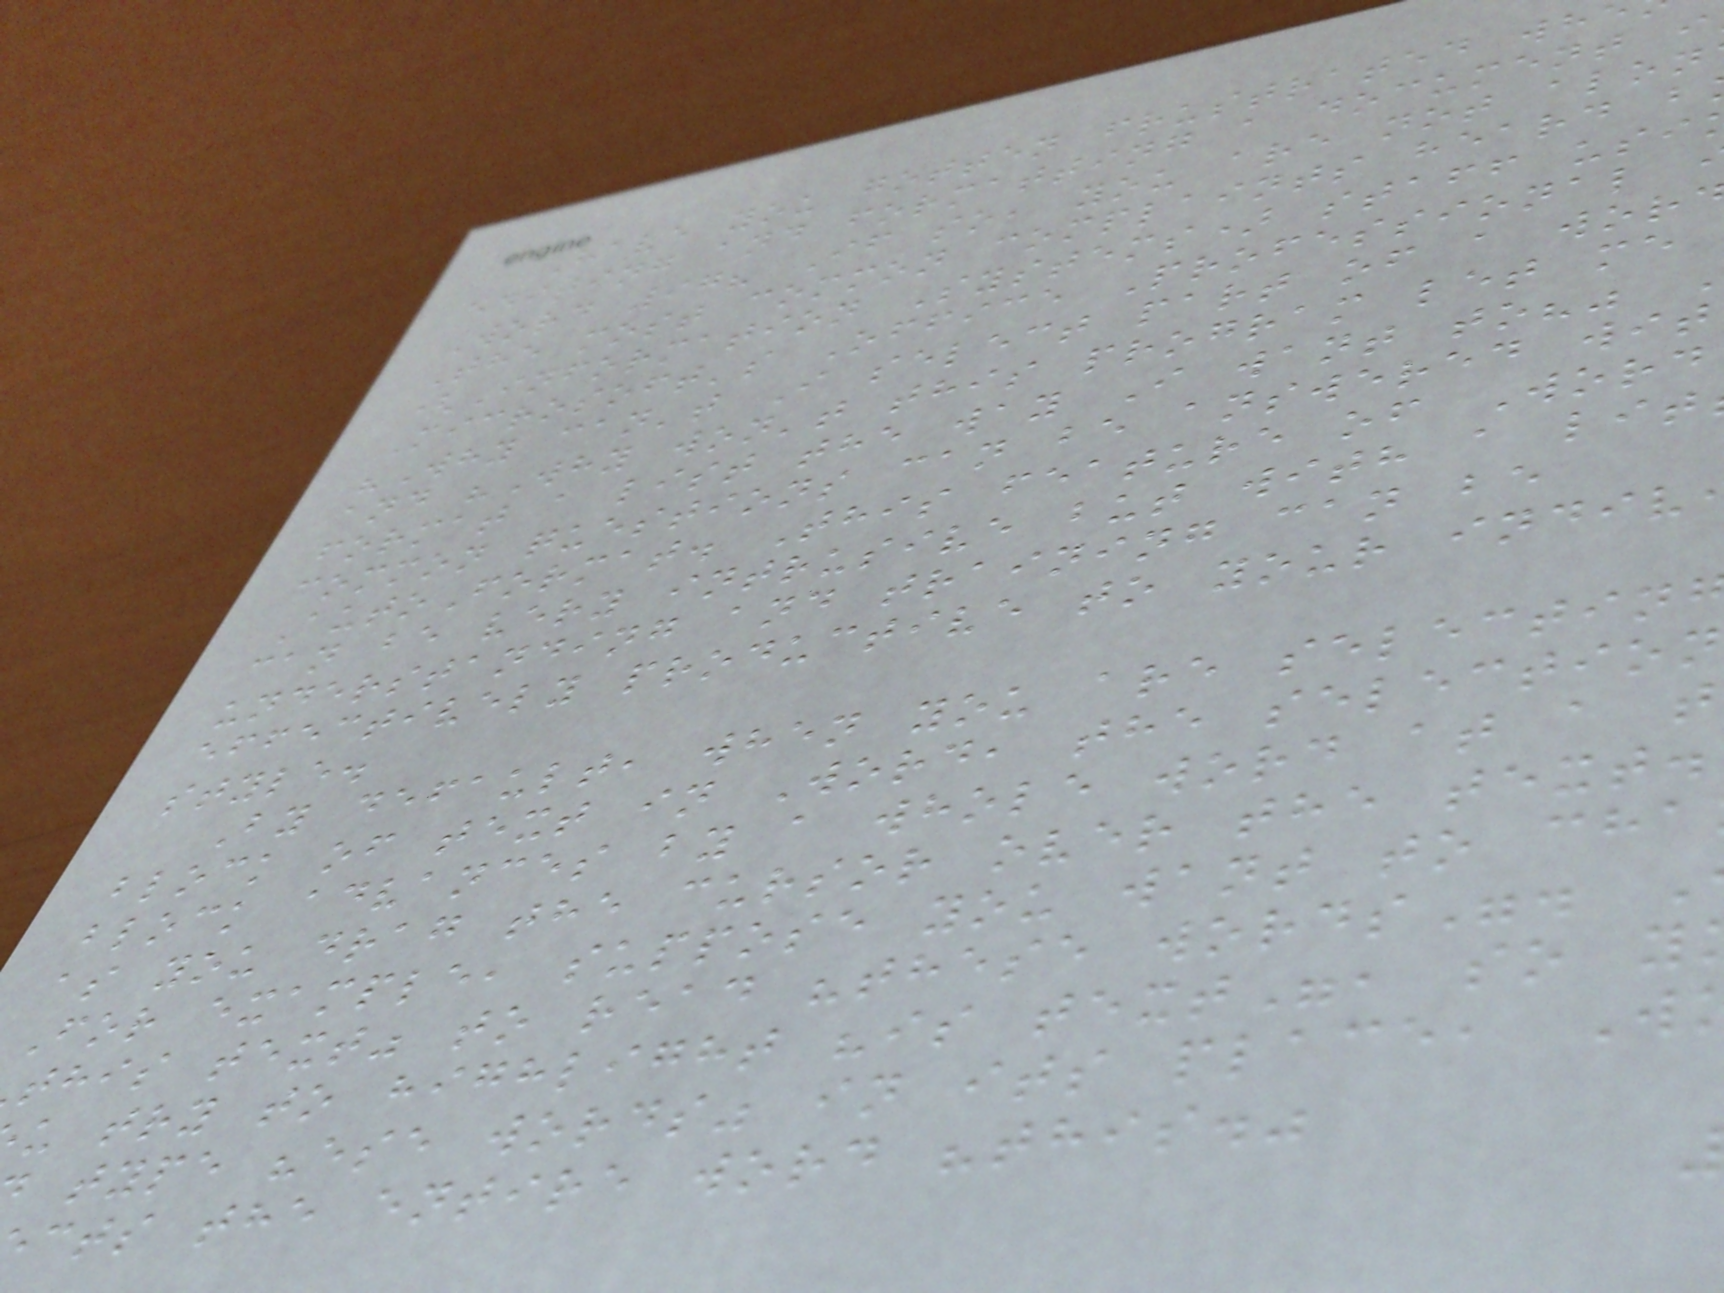Have you gotten frustrated wh
editing and formatting a document i
Word 97? If so, you are not alon
The most common complaints heard b
(Information Systems) staff usi
Microsoft's Office Professional
"Why can't I select part of a wor
and "Why won't this program let me
format a list the way I want to?"
common questions can be answered wit
AutoFormat. This feature of Word
can be very intrusive but with a lit
understanding and training can be
effectively productive to your indiv
style.
By default, when you are selectin
block of text in Word, the selection
block advances by a whole word at a t
as you drag the cursor over the text.
For example, suppose you want to cha
this text" to read "these words".
u try to highlight "is text", so y
type "ese words" in its place, W
cts the entire word "this."
